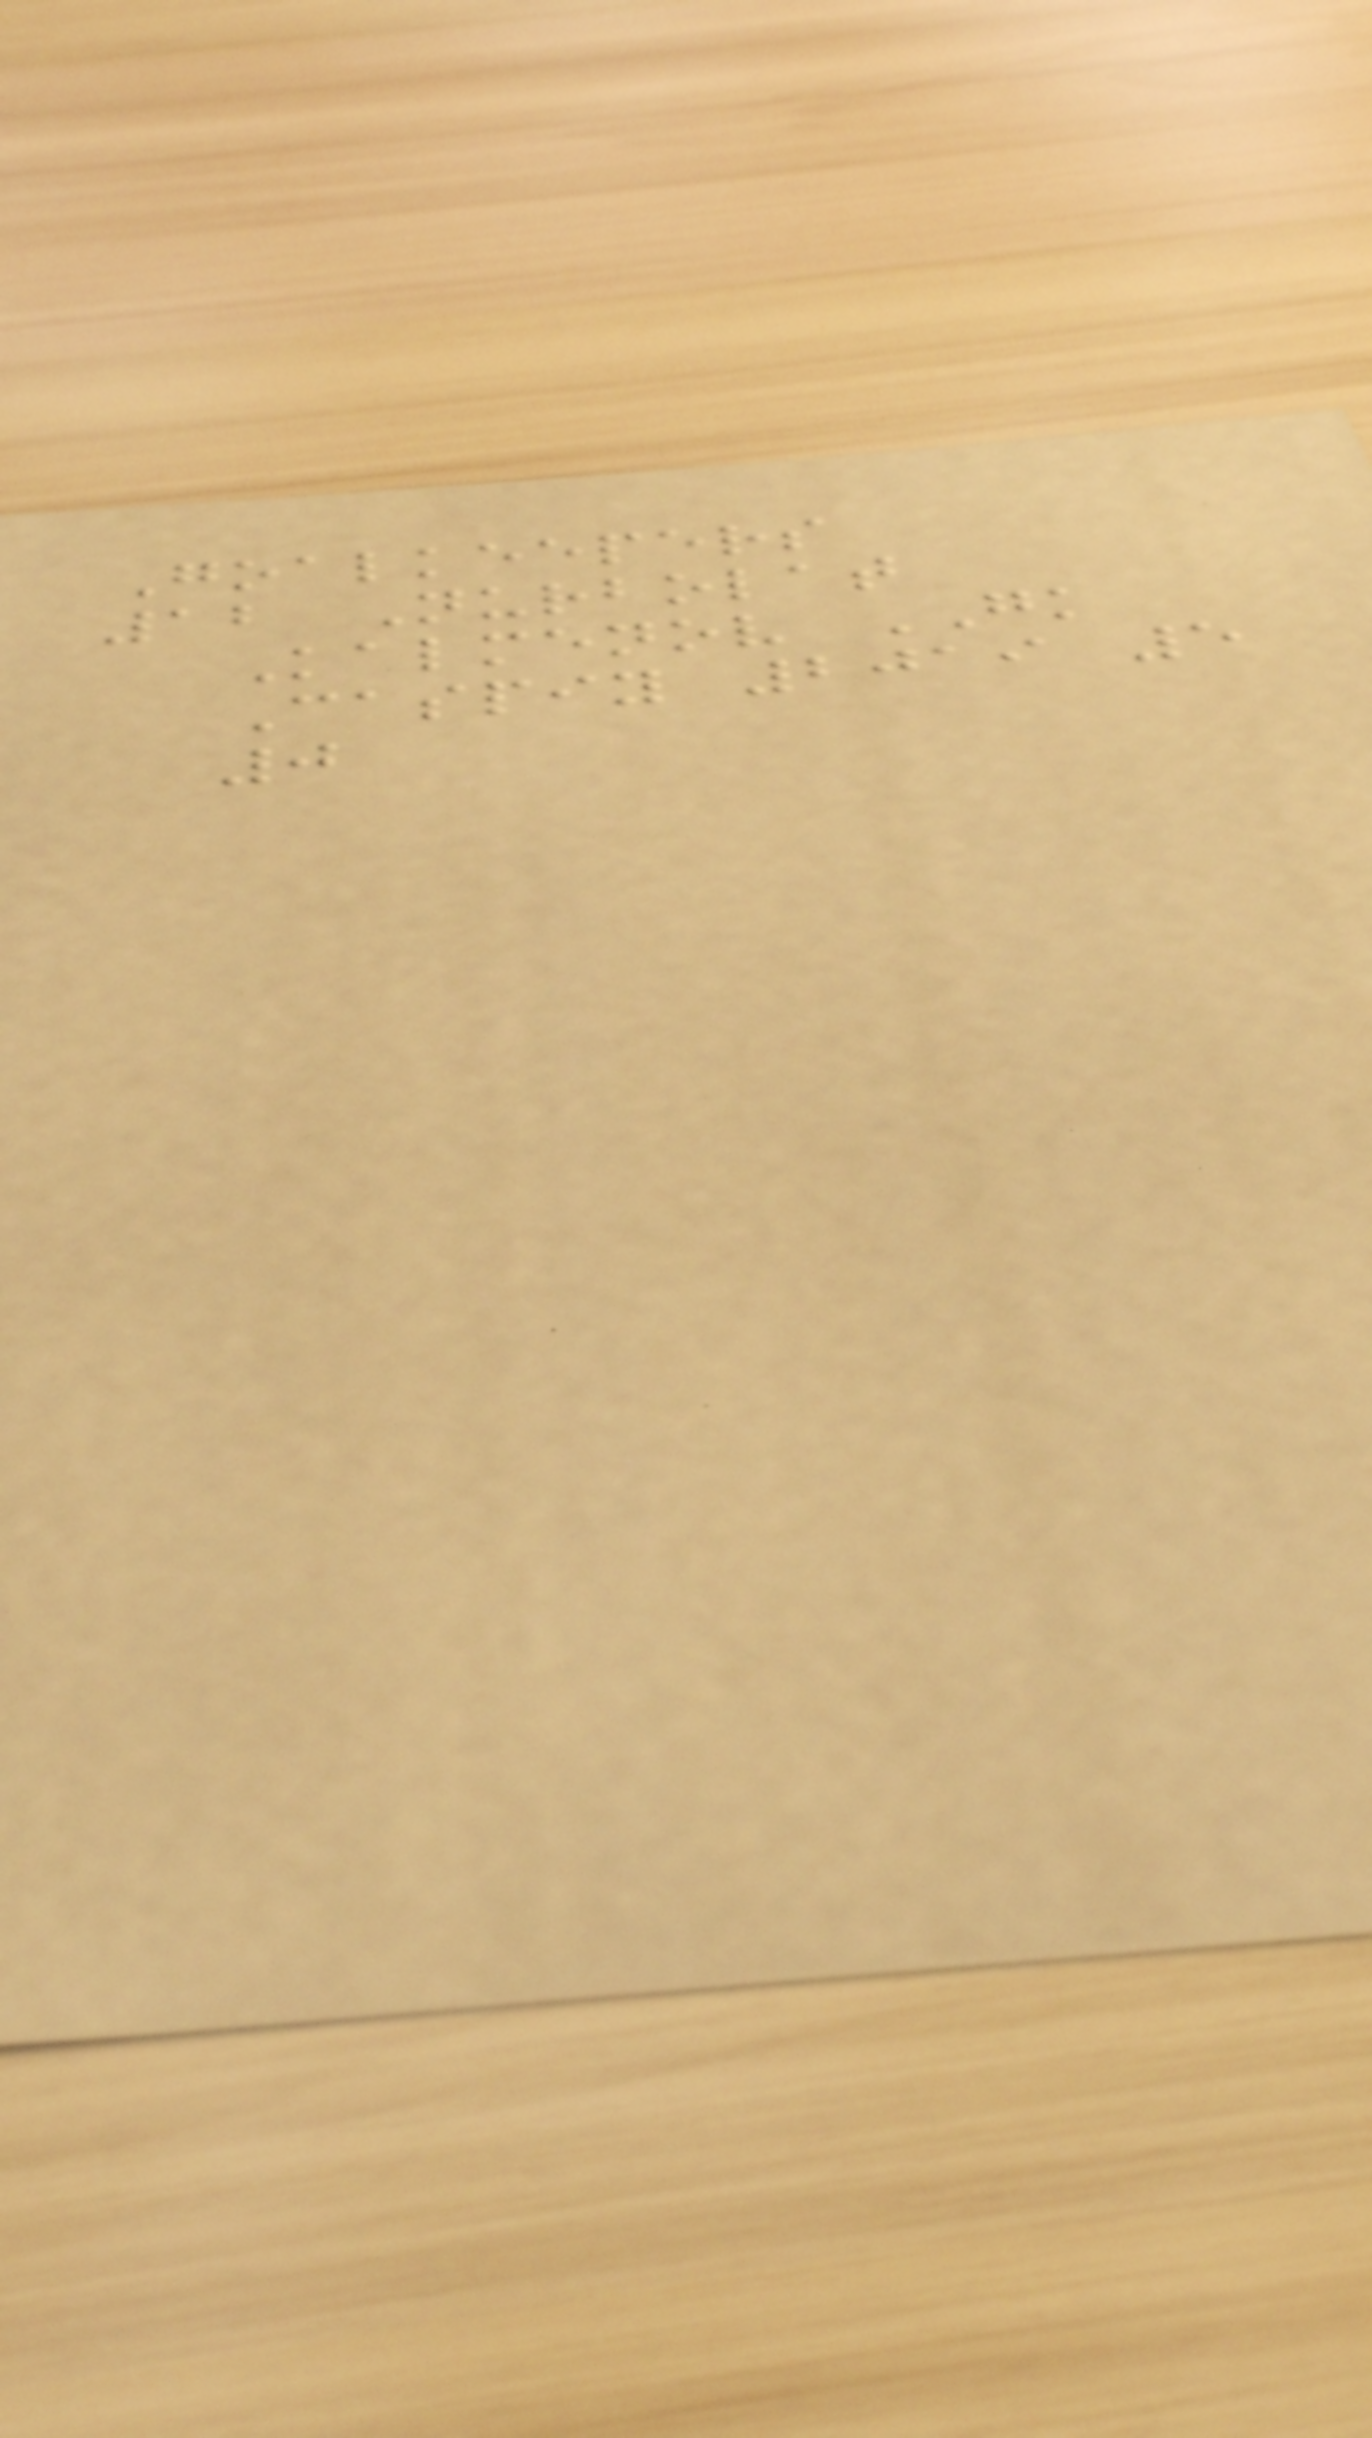Goalkeepers
12 Nurbolat
Kalmenov GK
Caspiy 2019 5
0
